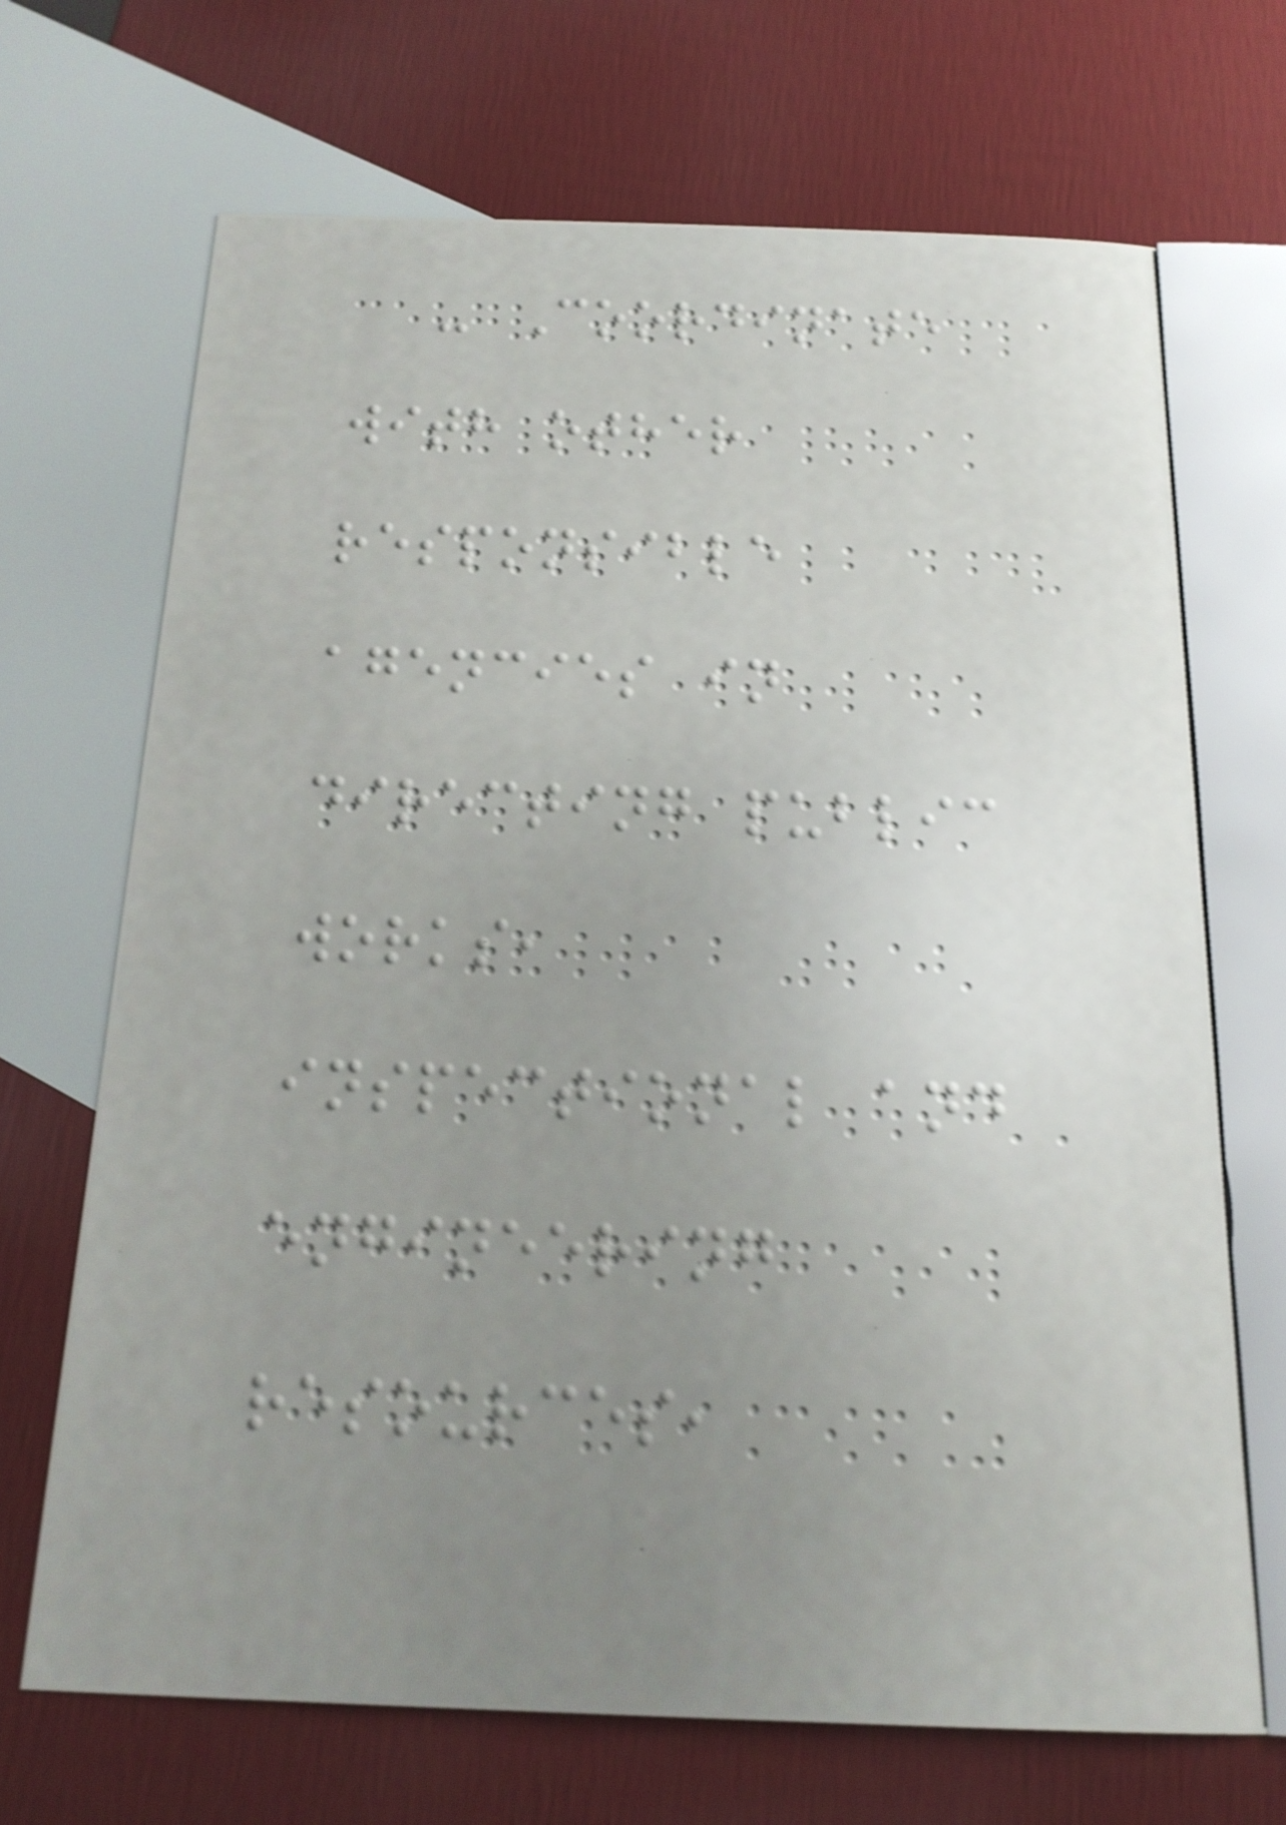- Coordinate
with other
responsible
agencies in
directing public
works,
inspectional and
engineering
resources,
